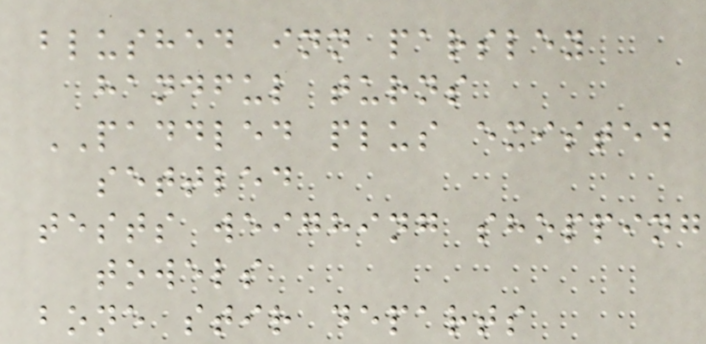blushed inn parsley
handful turns
PADDLED plus existed
settled
tests weighing shopping
towels
bone stir departs
